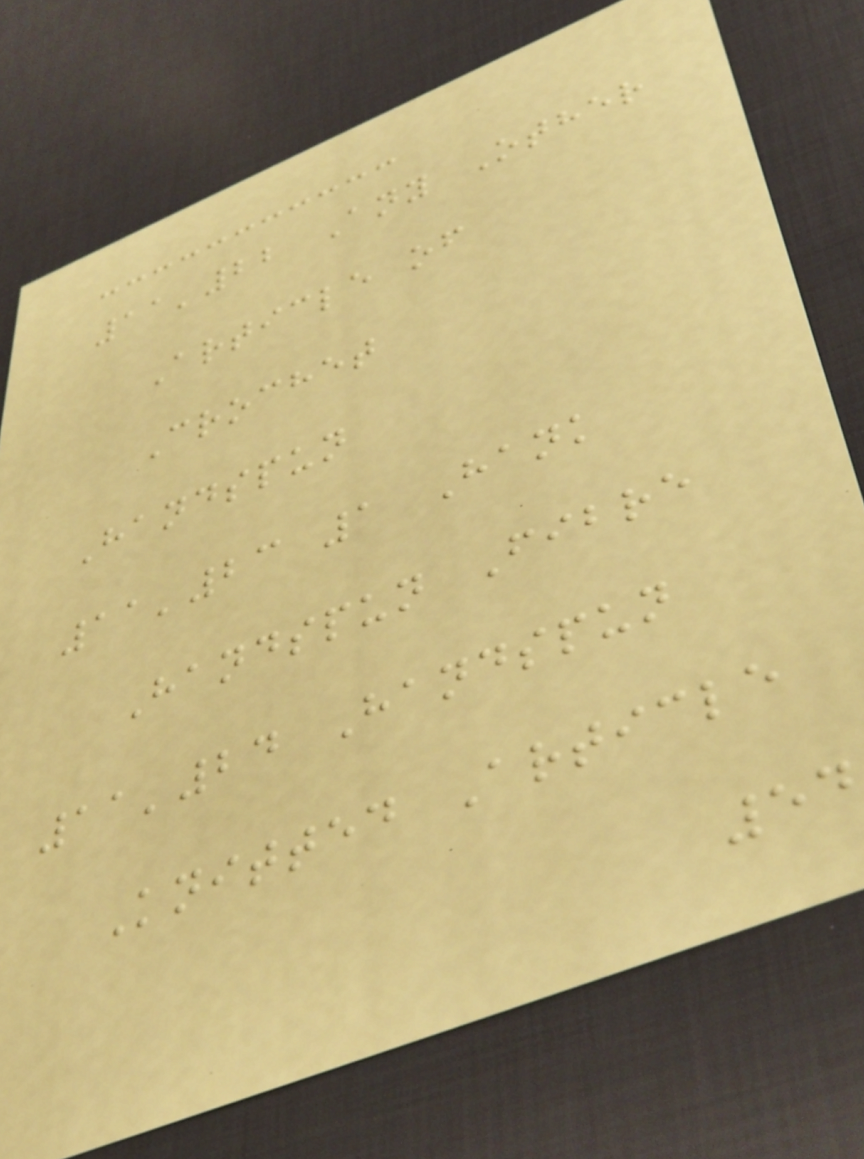11'22 Any Other
Article of
Crochet
Handspun
11'23 1 Hank
Handspun Fibre
11'24 Handspun
Knitted Article
54
